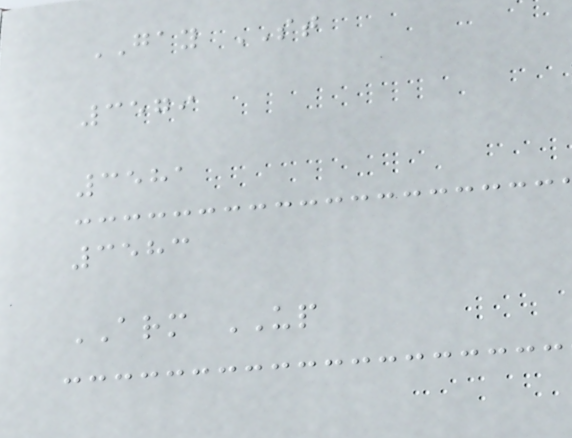GAY ST
3579
3581
3583
ARM UP
